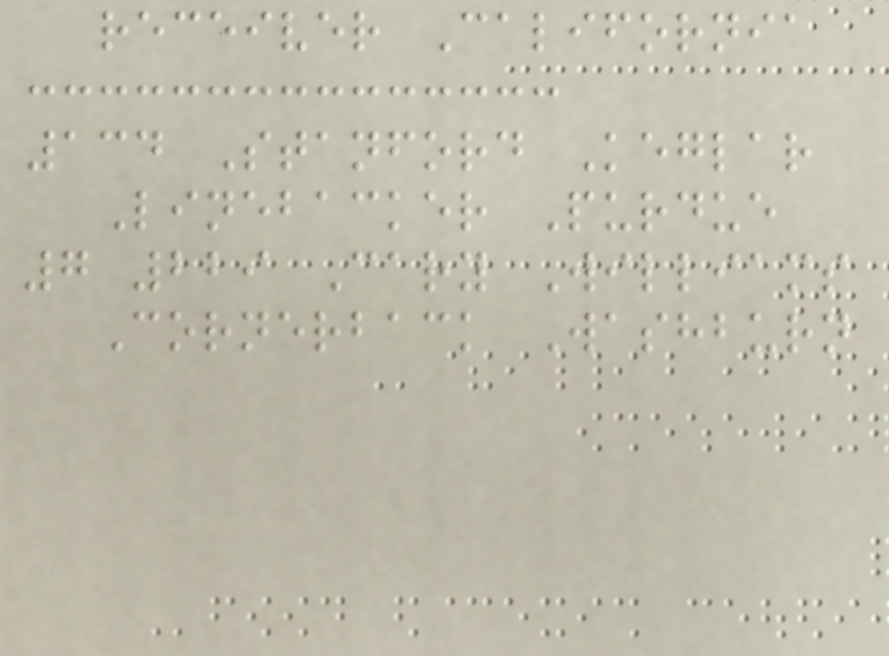receiver California
134 Stanford Keglar
Linebacker Purdue
7 229 Cary Williams
Cornerback Washburn
